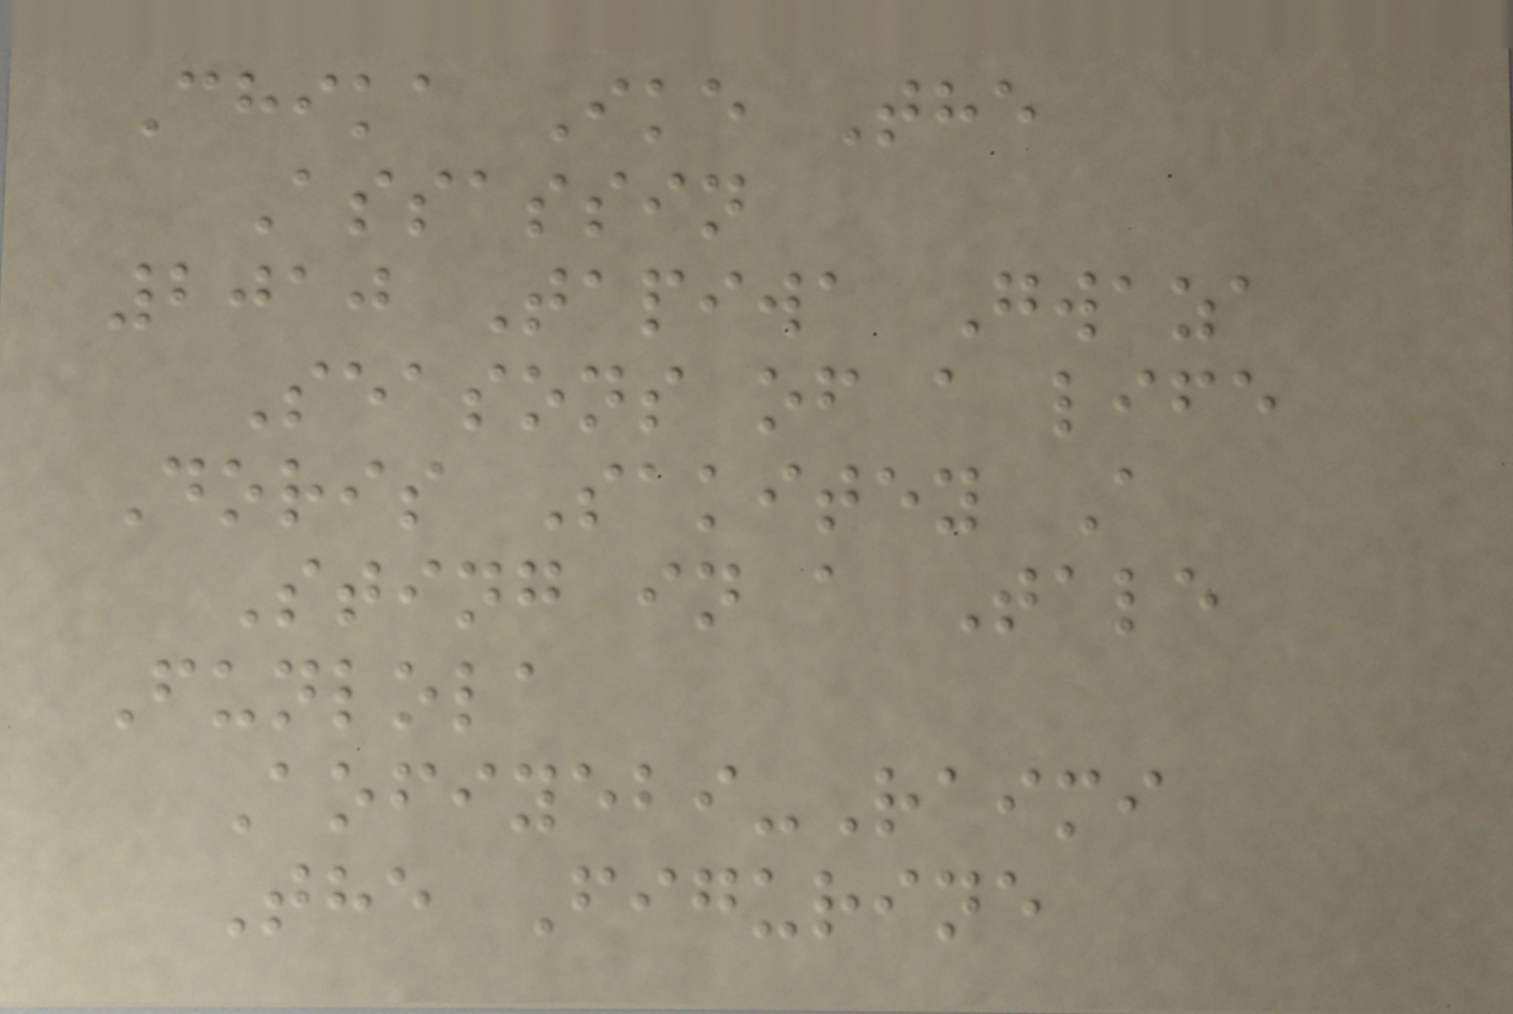Chika Ike The
Assassin
2010 Tapiwa Gwaza
Seasons of a life
Doris Sakitey A
Sting in a Tale
Funlola
Aofiyebi-Raimi
The Figurine
